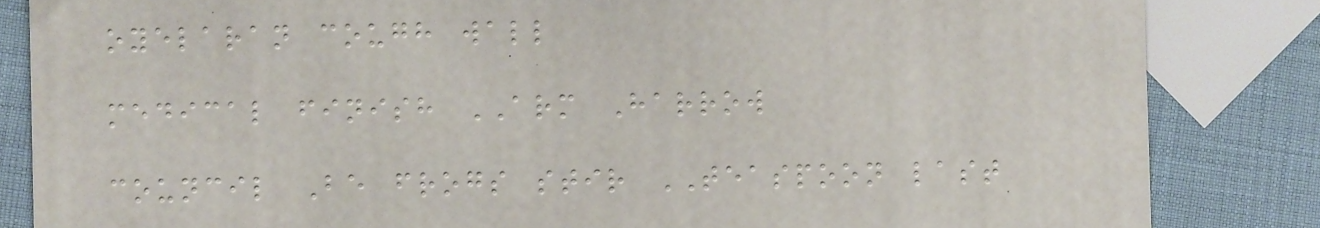oyelaran cough wall
medical finish ARM Harrow
council Be frogs stir TEASPOON last
